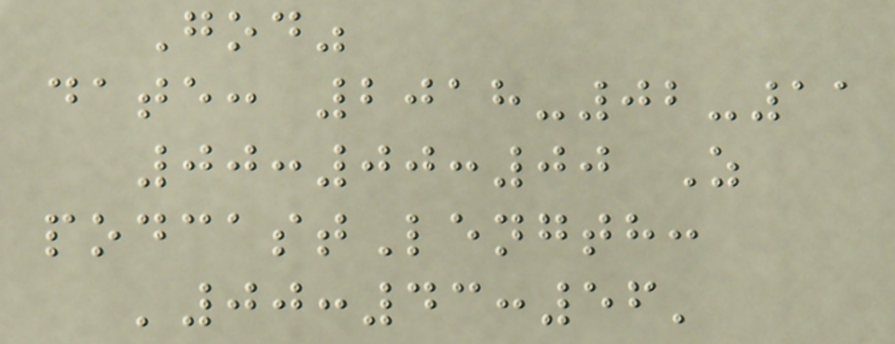God"
date: 2018-02-11
00:00:00 Z
podcastLength:
'00:43:56'
